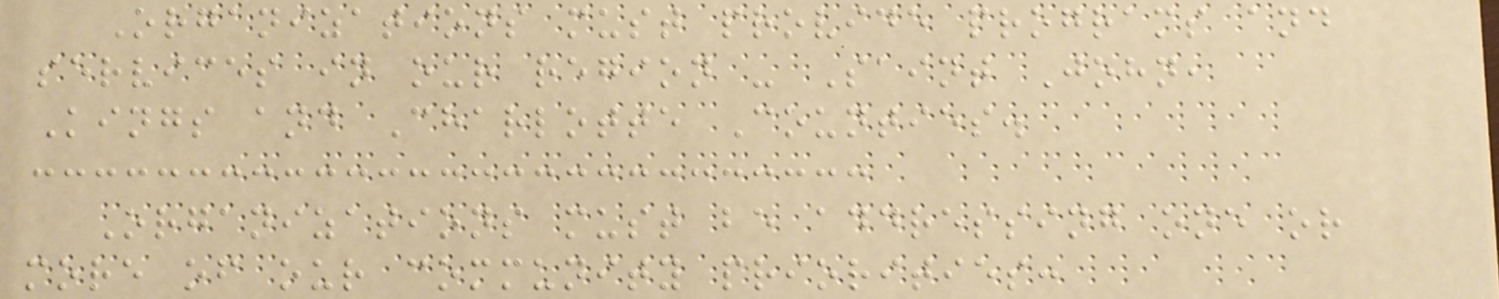Organizations must provide programs and
services in our region - Saint John,
Kings and Charlotte Counties.
Organizations must be addressing one or
more of our community priorities:
